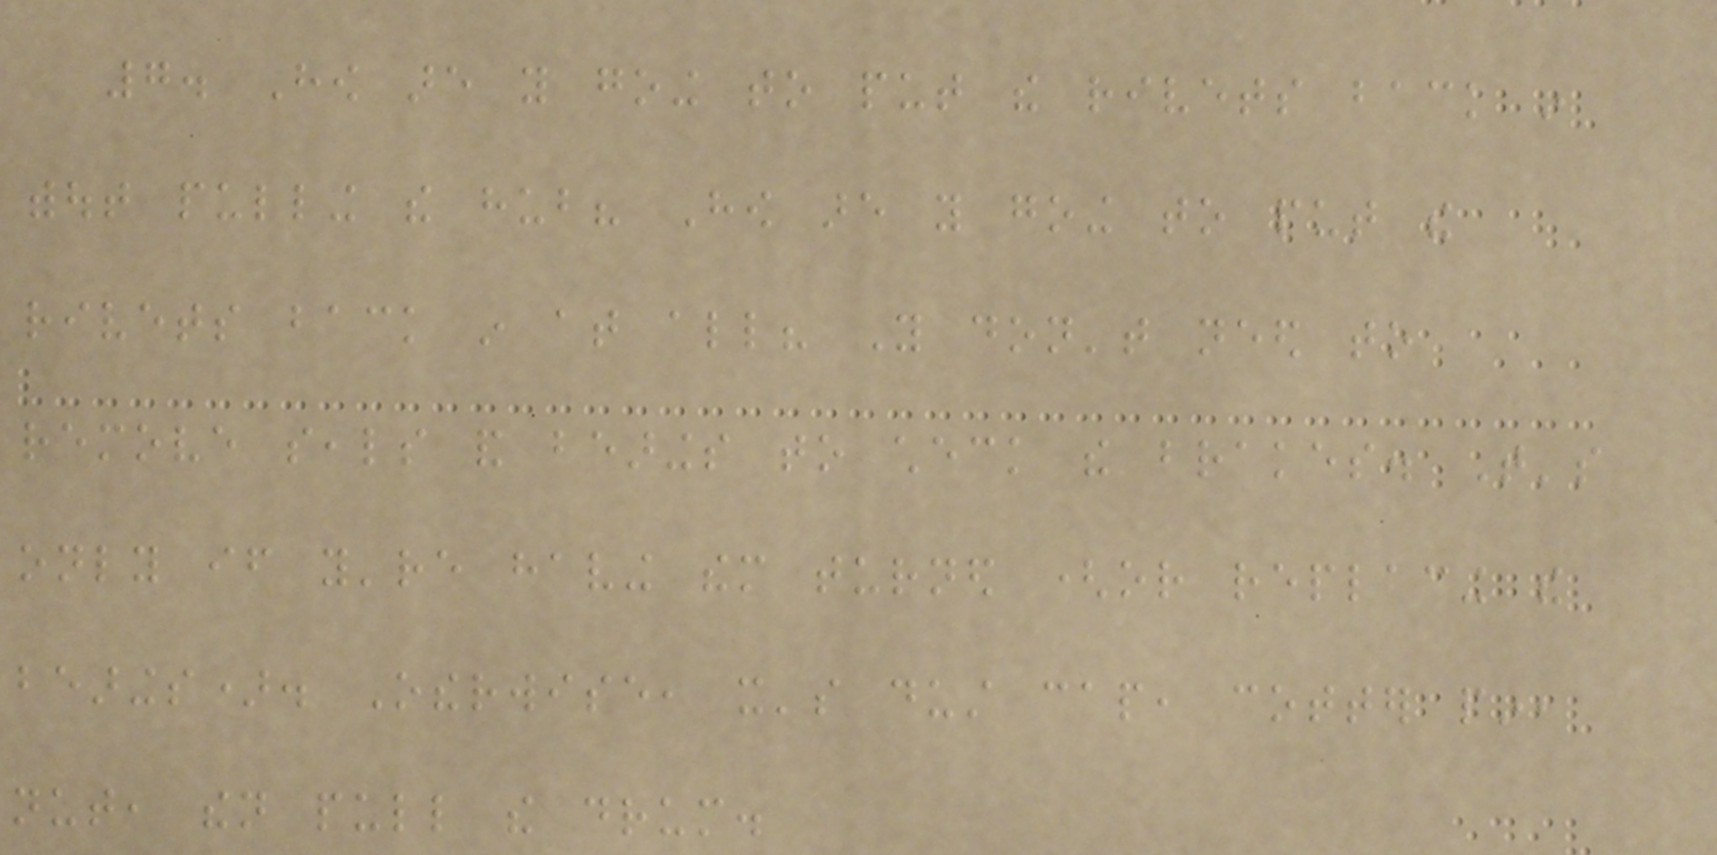7. How are you going to put the rivets back in
without pulling the hub? How are you going to put the
rivets back in at all? You don't need to
remove seals and bearings to check the brakes. That's
only if you're having them turned (or replacing the
bearings). Otherwise, it's dust cap, cotter pin,
nut, then pull the drum.
